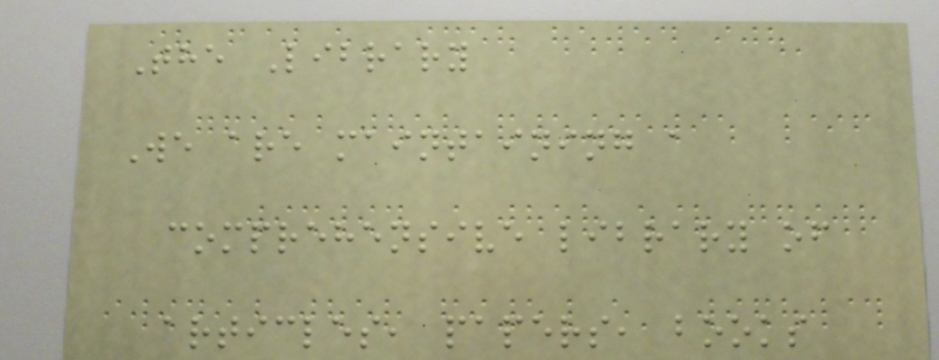The Library
We are maintaining a
comprehensive library of
articles, papers, books
